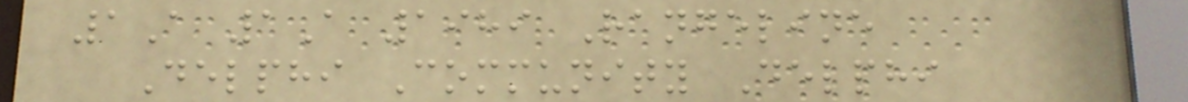1A 1A 1989 Rangeline
Delphi Community Delphi
